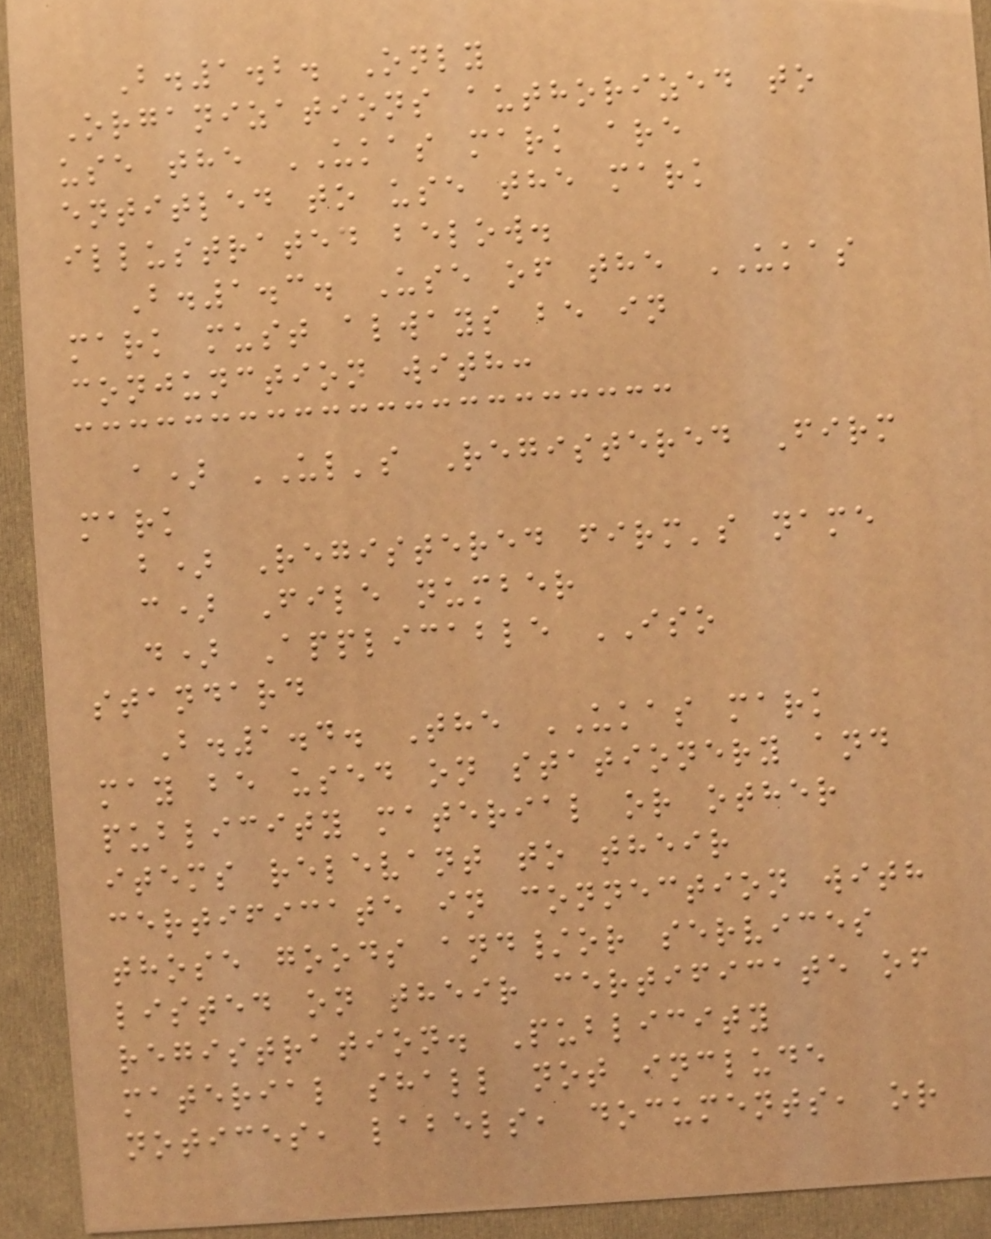B.1.2. Only
Organizations authorized to
use the UKAS mark are
entitled to use the mark
illustrated below.
B.1.3. Use of the UKAS
mark must always be in
conjunction with:
a) UL's Registered Firm
mark
b) Registered firm's name
c) File number
d) Applicable ISO
standard
B.1.4. The UKAS mark
may be used on stationery and
publicity material or other
items relevant to their
certificate in connection with
those goods and/or services
listed on their certificate of
registration. Publicity
material shall not include
notices, labels, documents, or
